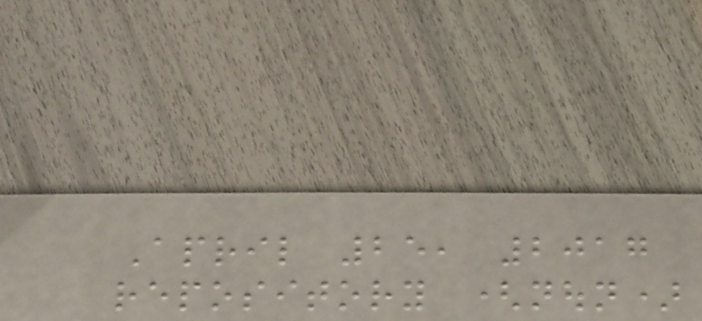April 25, 2017
repository (noun)
